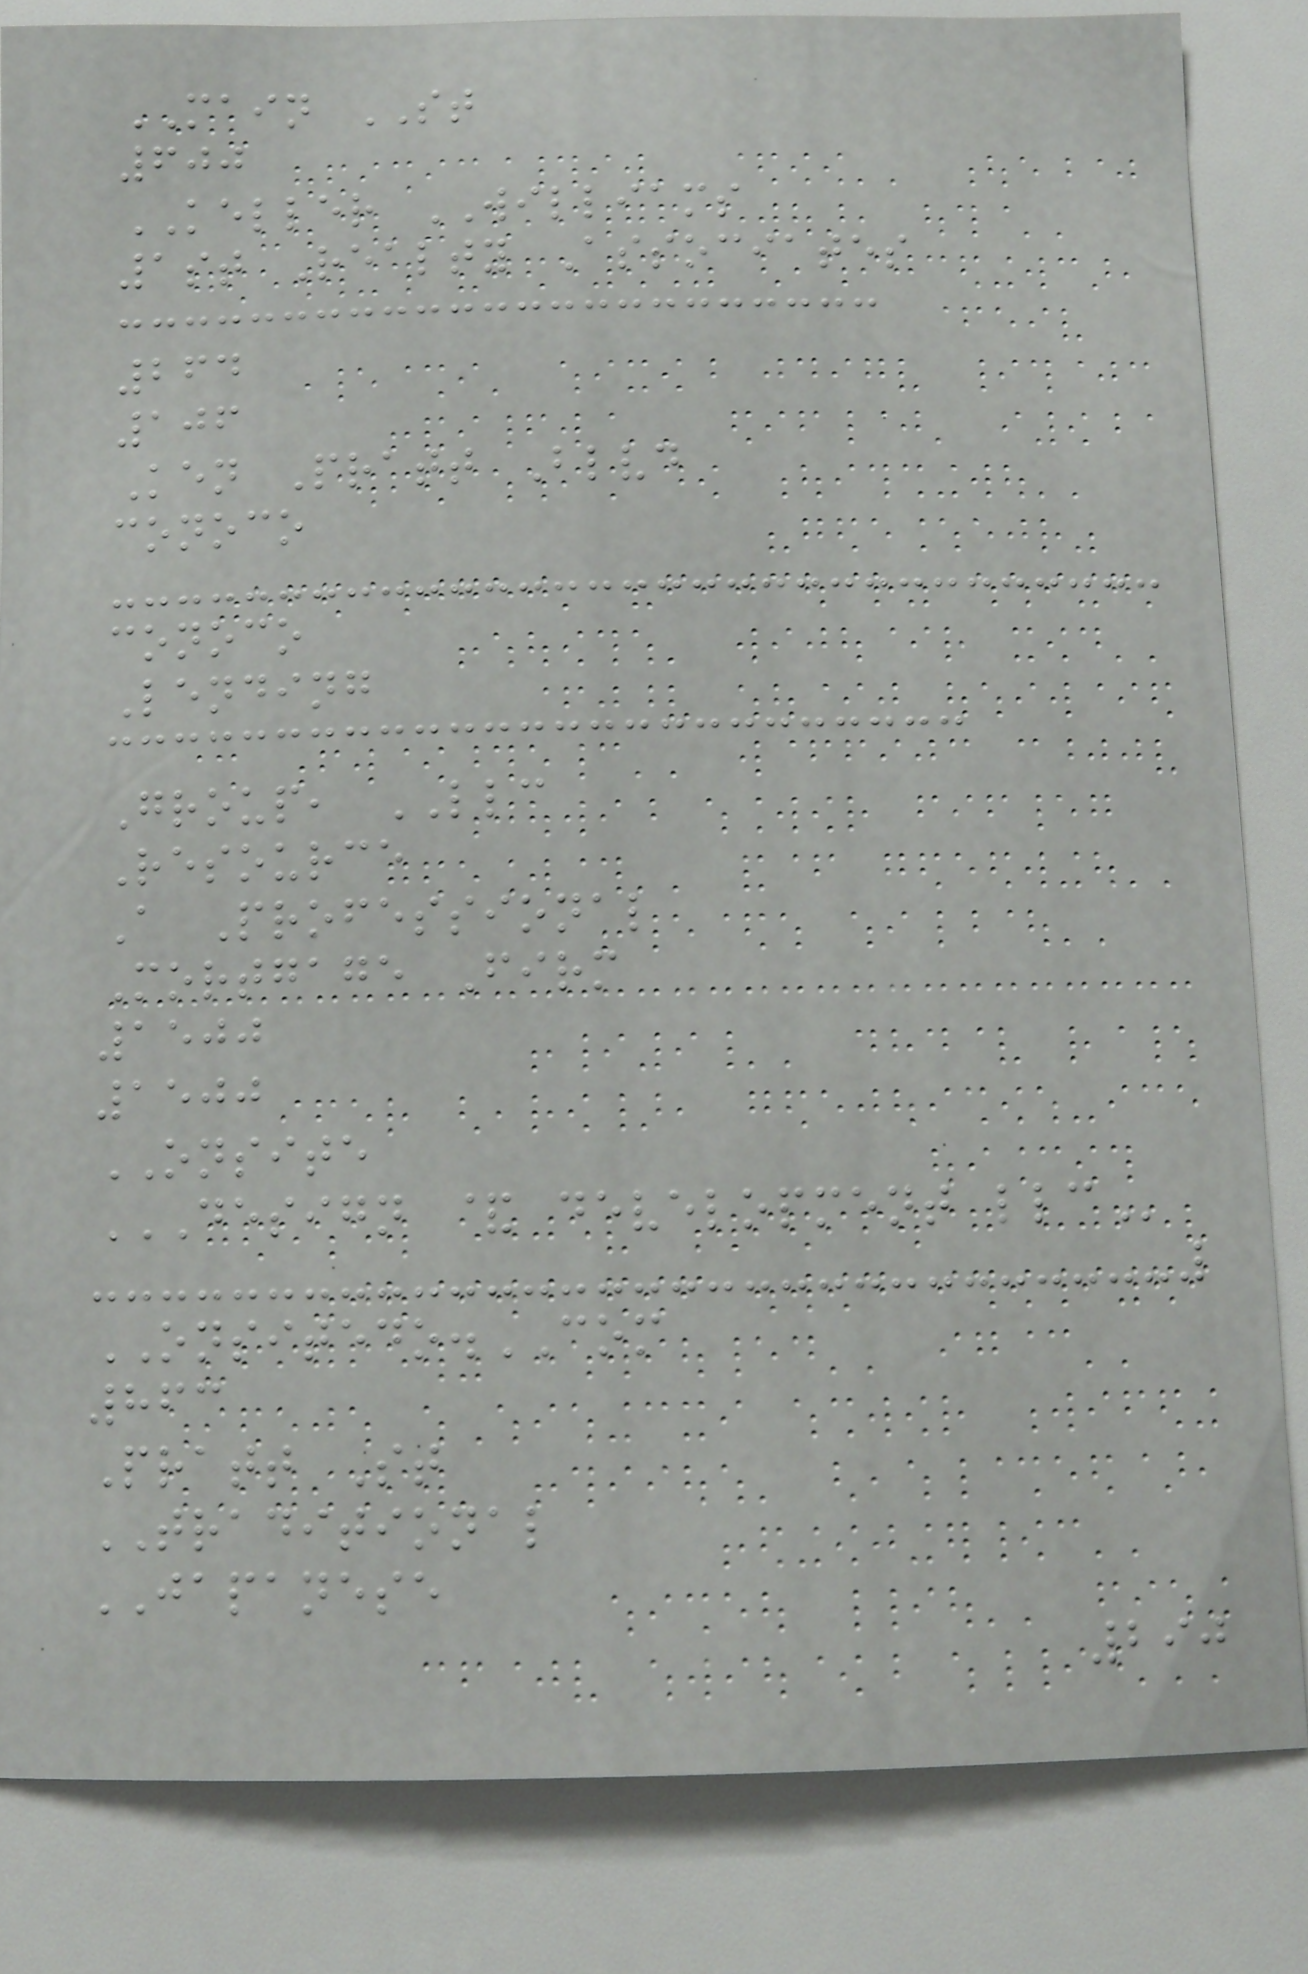MAIN ST
600
KELLER WILLIAMS
1st Realty Associates
264
106
Ken Pratt Blvd
conoco
conoco
Lending
Group, LLC
Resource
A Professional
Mortgage Firm
1500
1500
ONSITE
DESIGN & DEVELOPMENT LLC
ONSITEDO.COM
863
Pratt St
TRADITIONAL
JAPANESE
290
